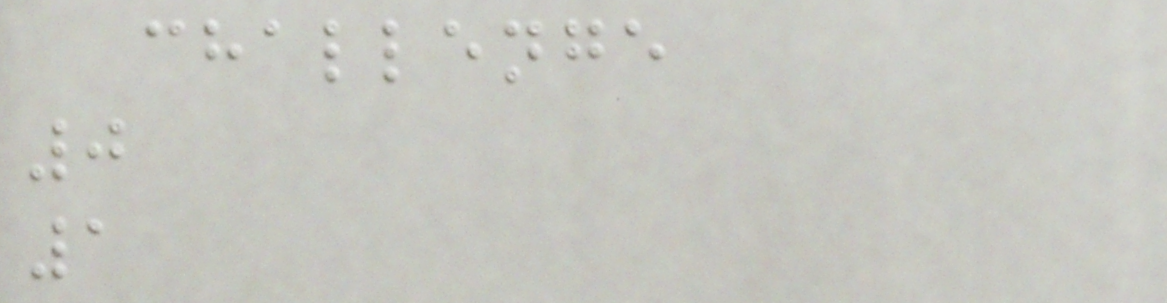challenge
0
1
